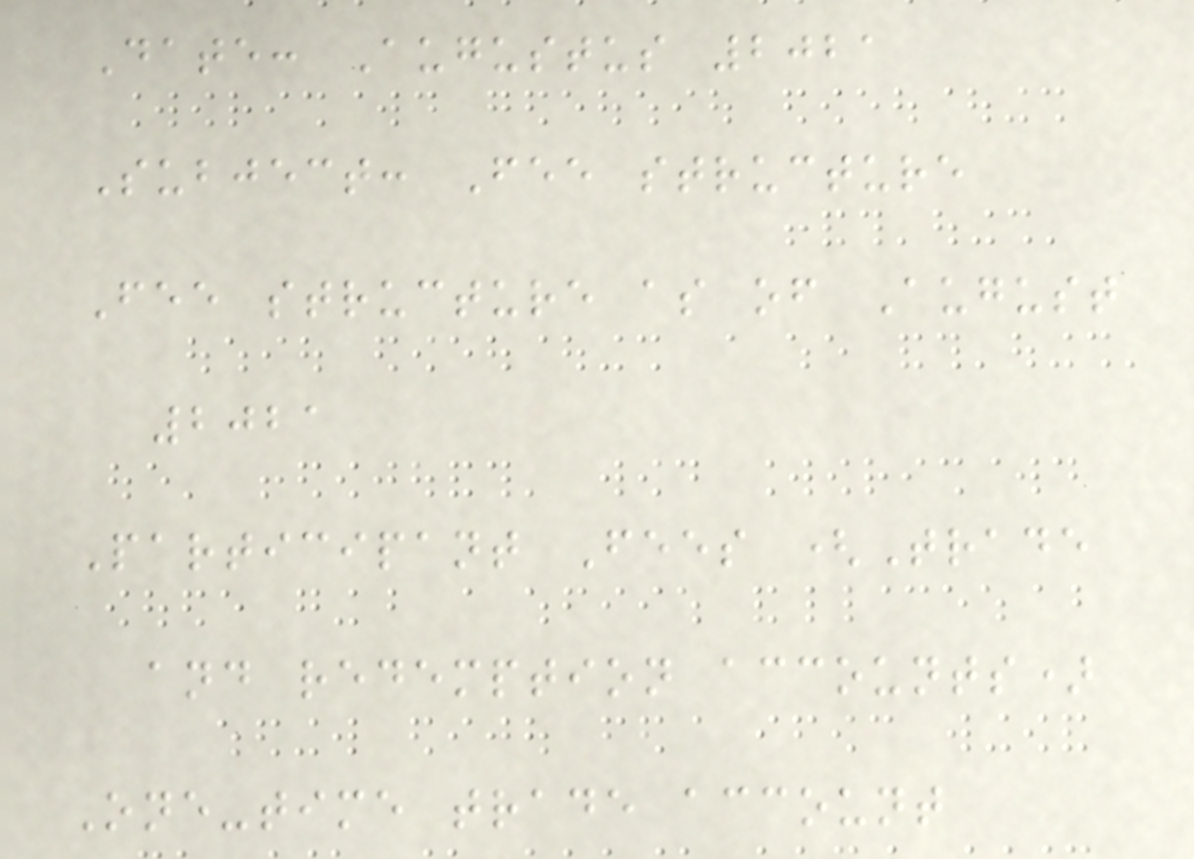Date: Augustus 2021
Subject: Fee structure
Fee structure as of August
2021
Participant Fees (Trade
and redemption accounts)
One-time trade account
